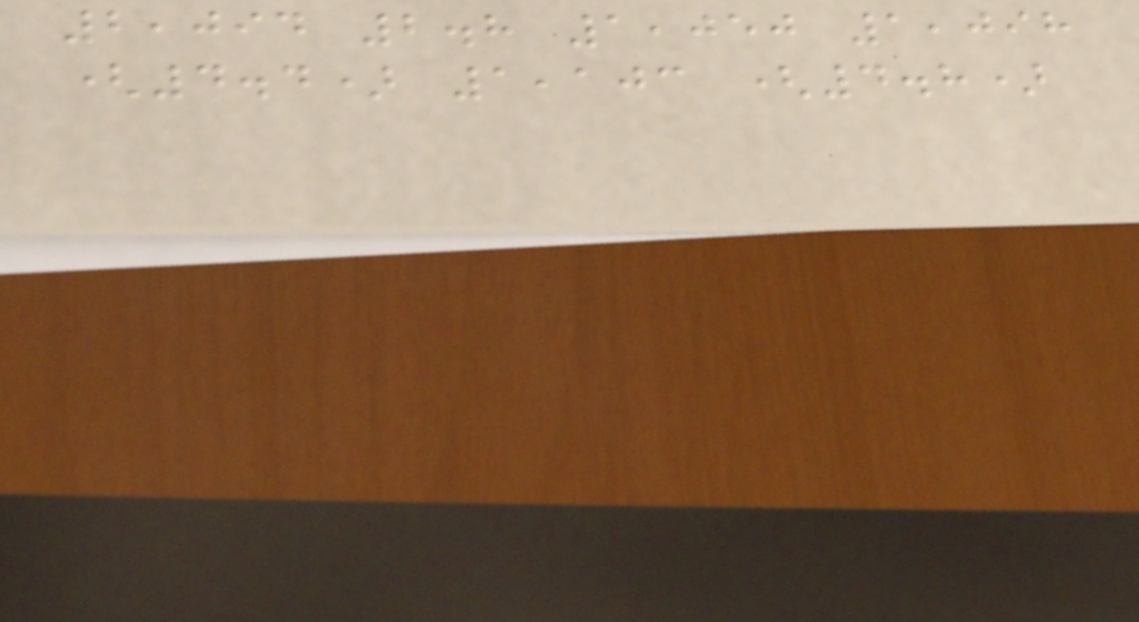2,094 2.8 1,050 1,098
(4.4) 1,103 (4.8)
